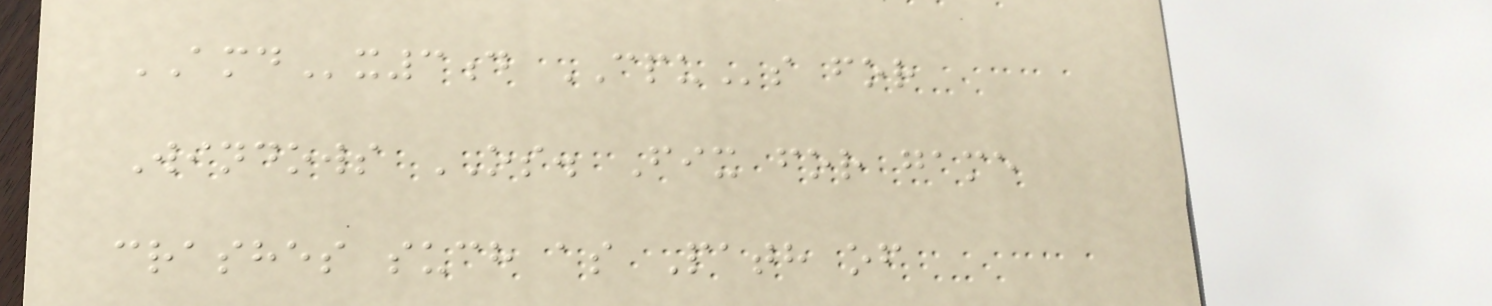AMDx3d CPUs for
Windows OS. Fix for game
crashes such as Path of
